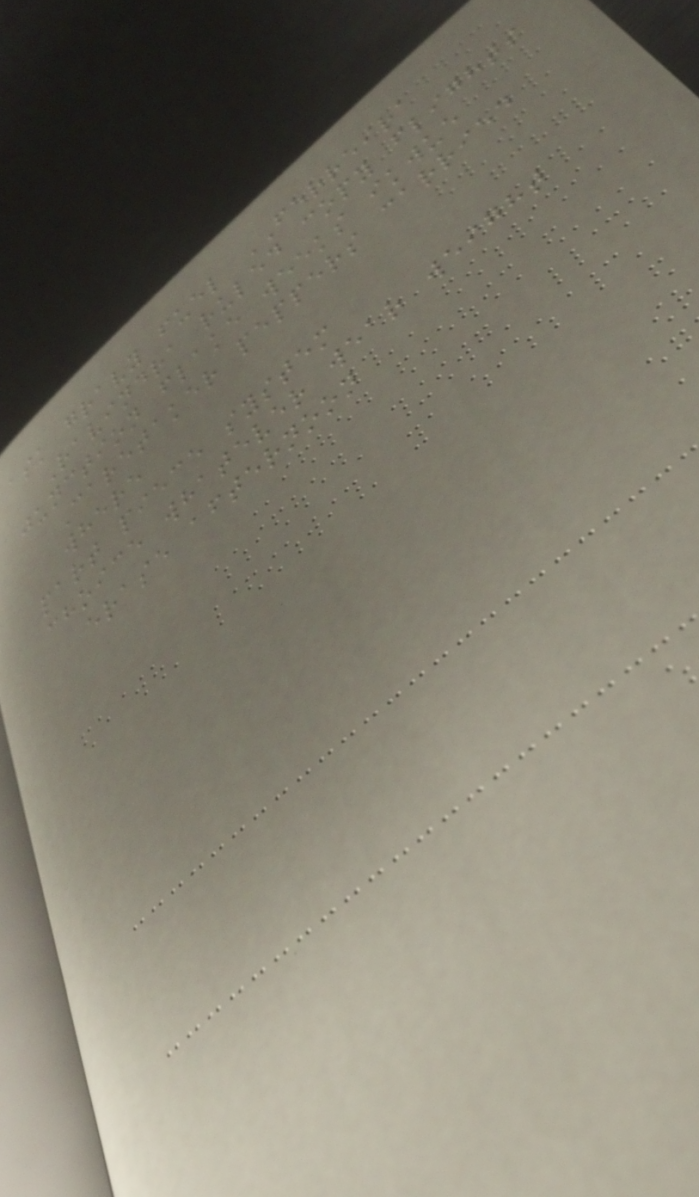ask gravy fuel FERREIRA
Ravindra ruled copy flights
junction flake weeks ikwue
Caretaker peppers carried
where
part piece system
choice whatever wear weight
erase afternoon
